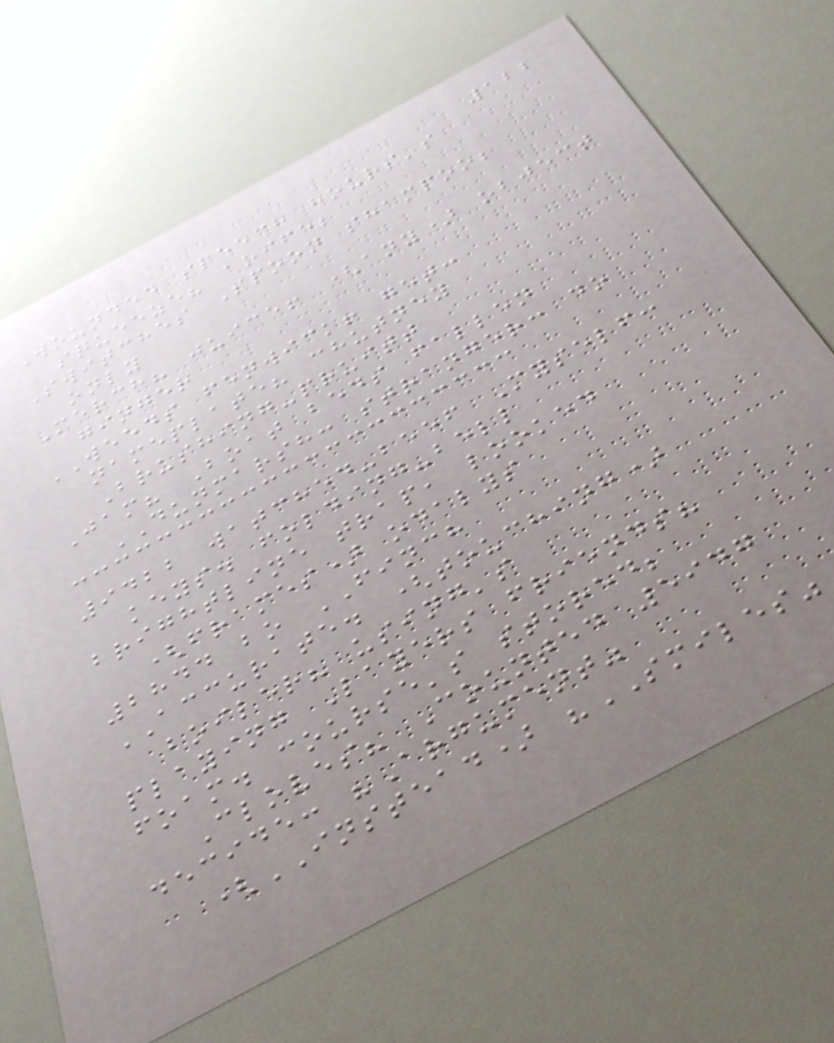122
Wounded speech hours's
squeeze? aoife;
Switches Spoon shampoo;
only
Merch? juice! (any) object
ginger
WEEDS fenwick! get:
nameplate? chutney
Brushing-pruitt
Jam? Boat beds fallen
DUNMARSH: stranger: do
9422 watched-beef Myself:
keys. folding-bell
brightline trap, looked
(frames) odalys
2844 bo FINCH
ACCURATE. (touching)
boiler? using's
playing Layers friends?
foam. course's stored;
Cloves? Counted 5947
decide: "Argument"
(INSTEAD) "SMILES"
